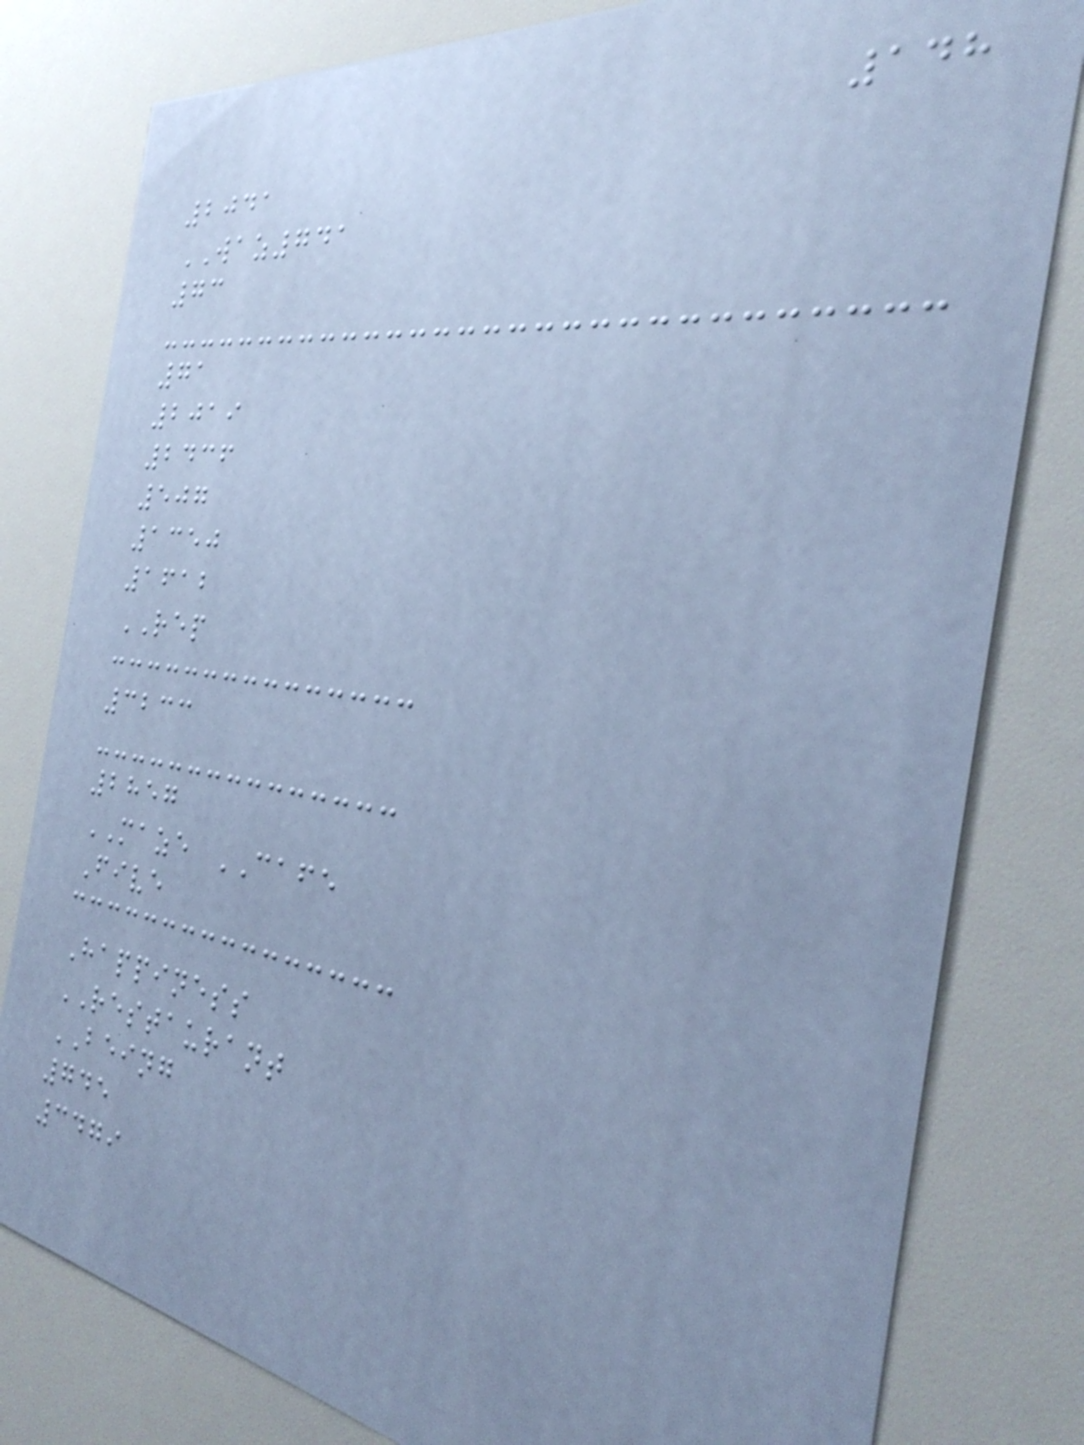148
2041
WAZ741
73
71
2019
2436
507
1350
1612
REP
3233
2857
MAZE CAFE
Five
Happiness
RESTAURANT
BEING
745
3479
